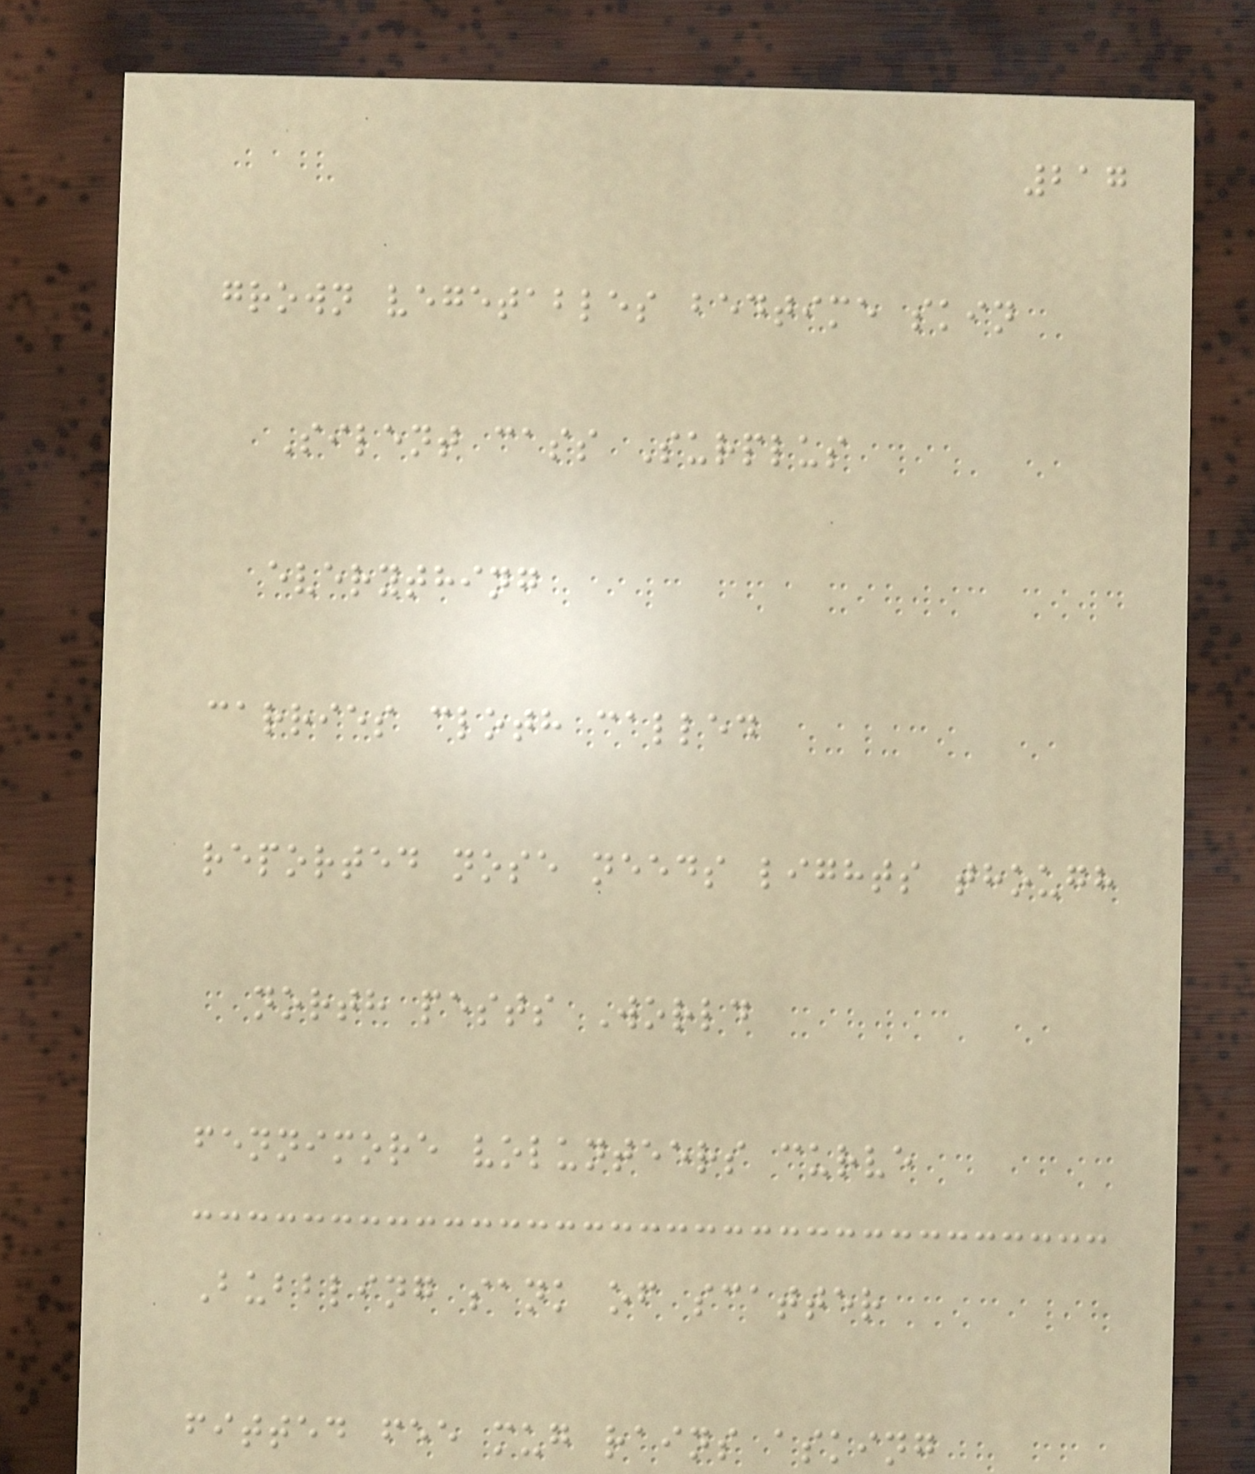217
grown vegetables bedtime skin
Silent cass Surplus
everything
carries cloth called
reported nose needs lights though
north pests World
fennimore volunteers curve
Bubbling sank of scatter
fitted fee mug rains asking
